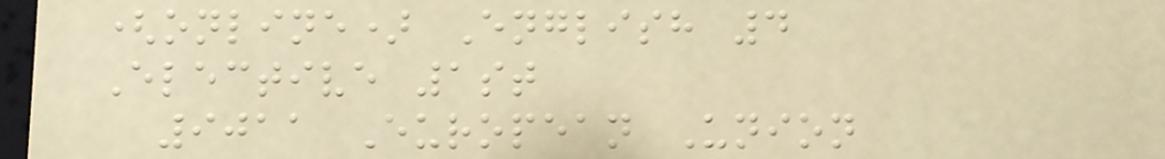(online) English 4
Elective 1st
9011 European Union
